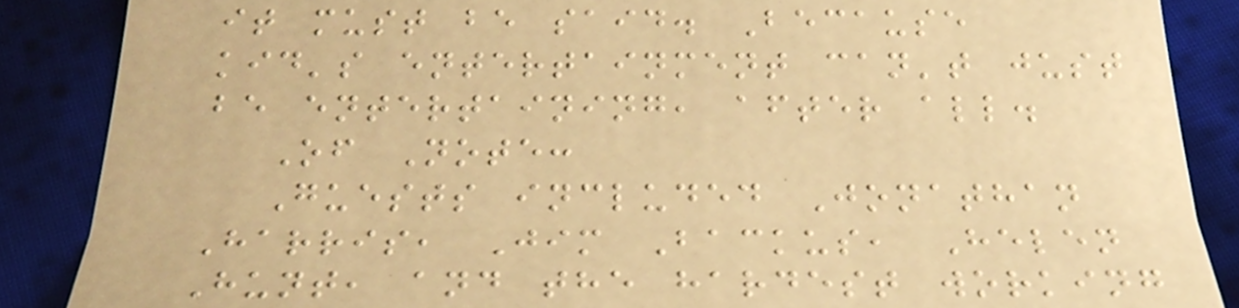it must be said. Because
kid's entertainment can't just
be entertaining, after all.
Of Note:
Guests included Jonathan
Harris, Jim Backus, Helen
Hunt, and the hardest working
